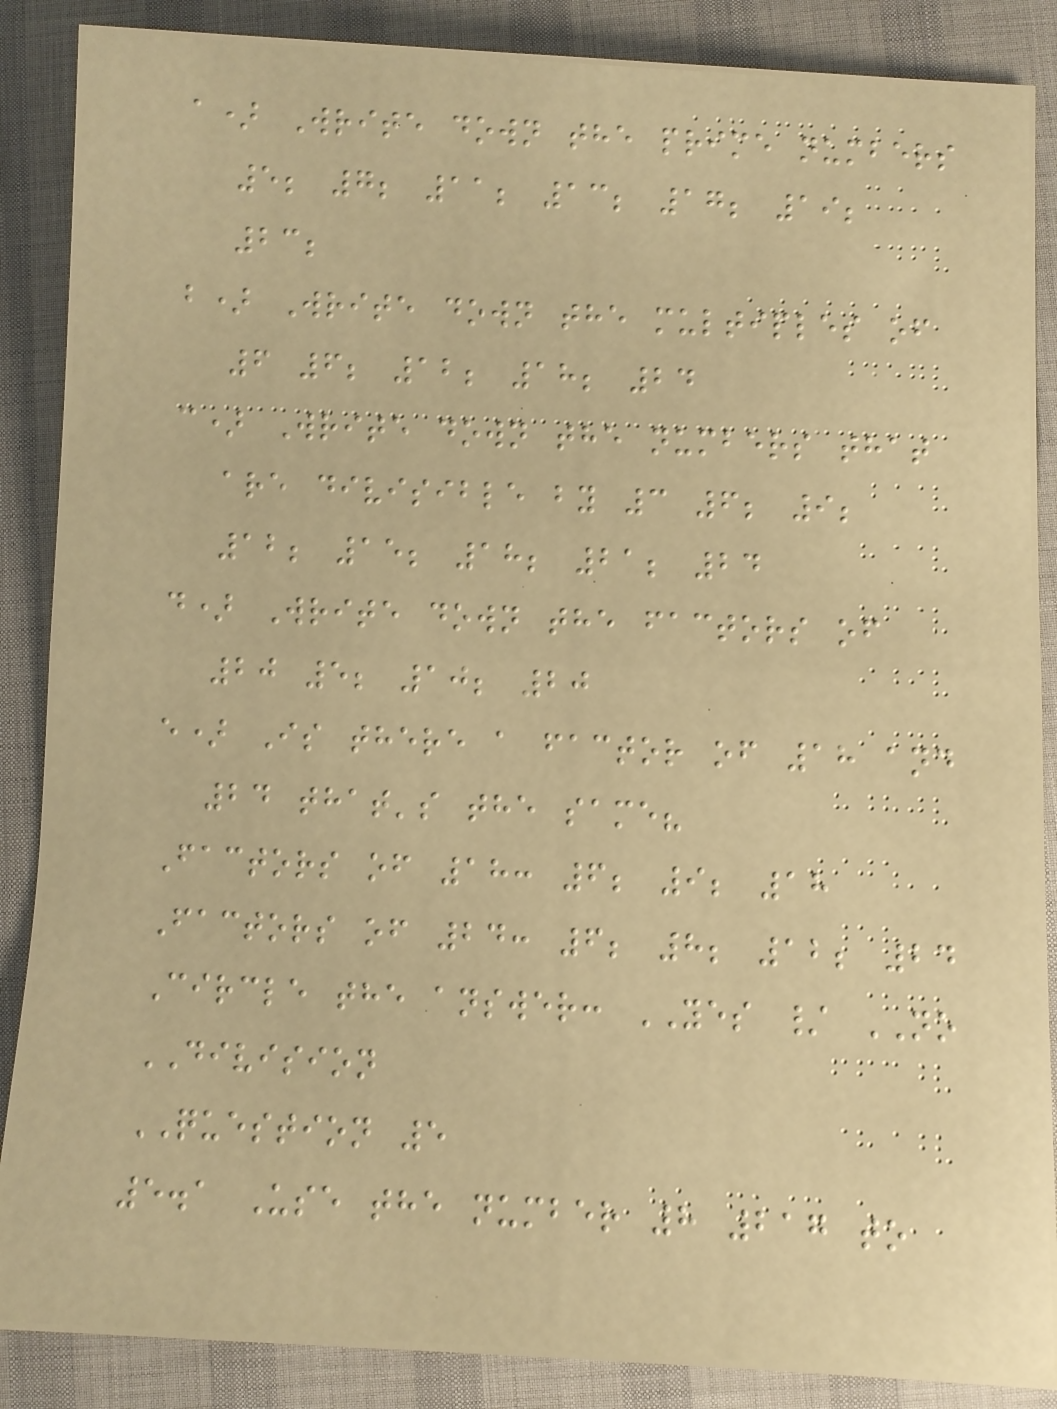a) Write down the prime numbers
5; 7; 11; 13; 17; 19;
23;
b) Write down the multiples of
6 6; 12; 18; 24
c) Write down the numbers that
are divisible by 3 6; 9;
12; 15; 18; 21; 24
d) Write down the factors of
20 5; 10; 20
e) Is there a factor of 18 and
24 that's the same?
Factors of 18: 6; 9; 18
Factors of 24: 6; 8; 12; 24
Circle the answer: YES / NO
DIVISION
QUESTION 5
5.1 Use the number 8 217 to
